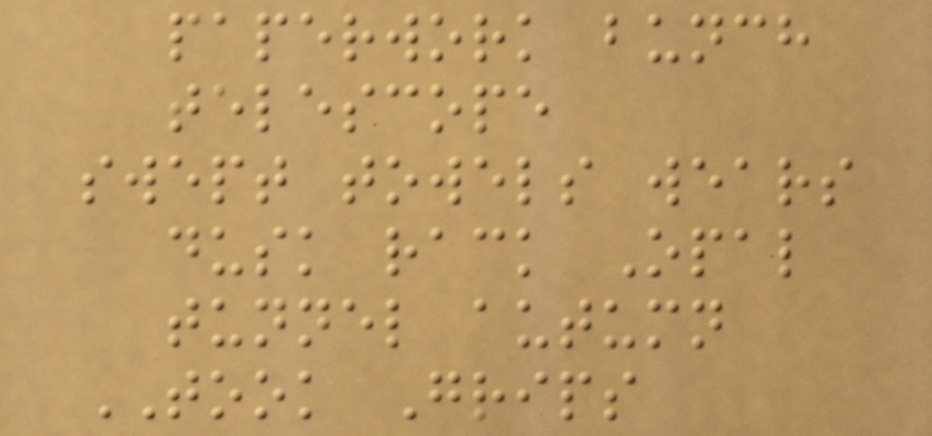paperwork bunch
telescope
swept towels wears
dusk rack Opal
tunnel autumn
TOOK Grips
